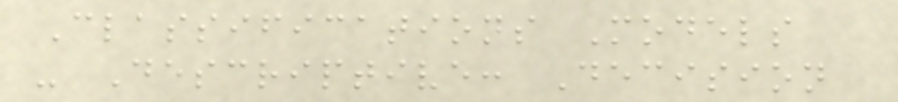Classifications Models
- Descriptive: Decision
